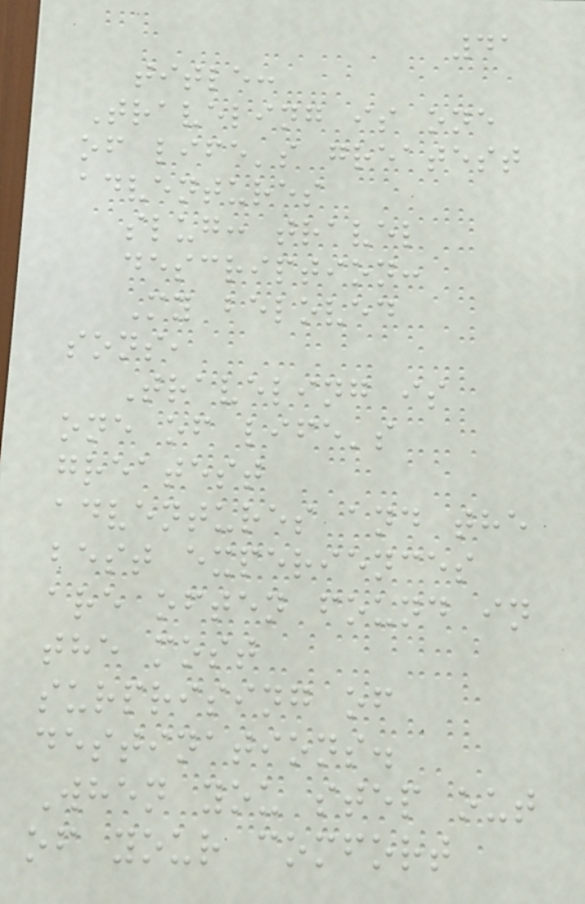41
title:
Traveling is one
of life's greatest
adventures
slug: travel
description:
My beloved
sons,
Traveling is
one of life's
greatest
adventures and the
best experiences
are often found in
the most
surprising of
destinations.
When you step out
of your comfort
